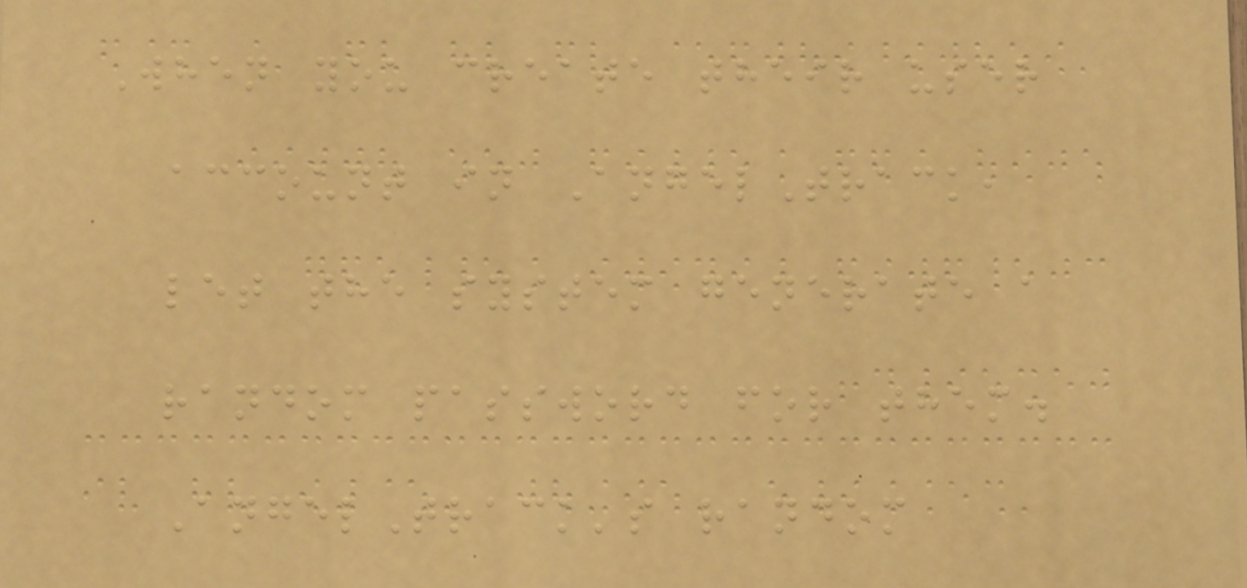When you create their user
account in AngelTrack,
let the system generate a
random password for them.
AngelTrack's random
